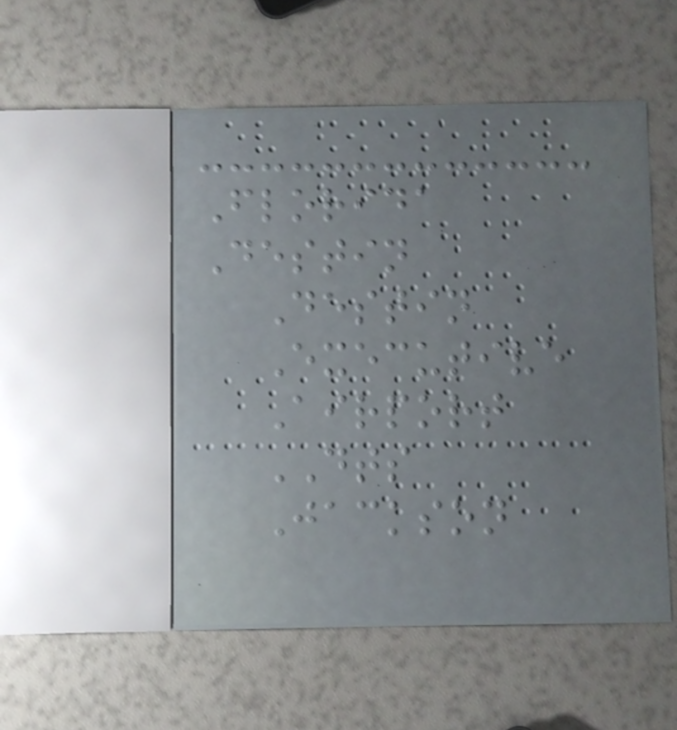Florida
Destin
Destin
Executive
Airport
DTS
Jackson
